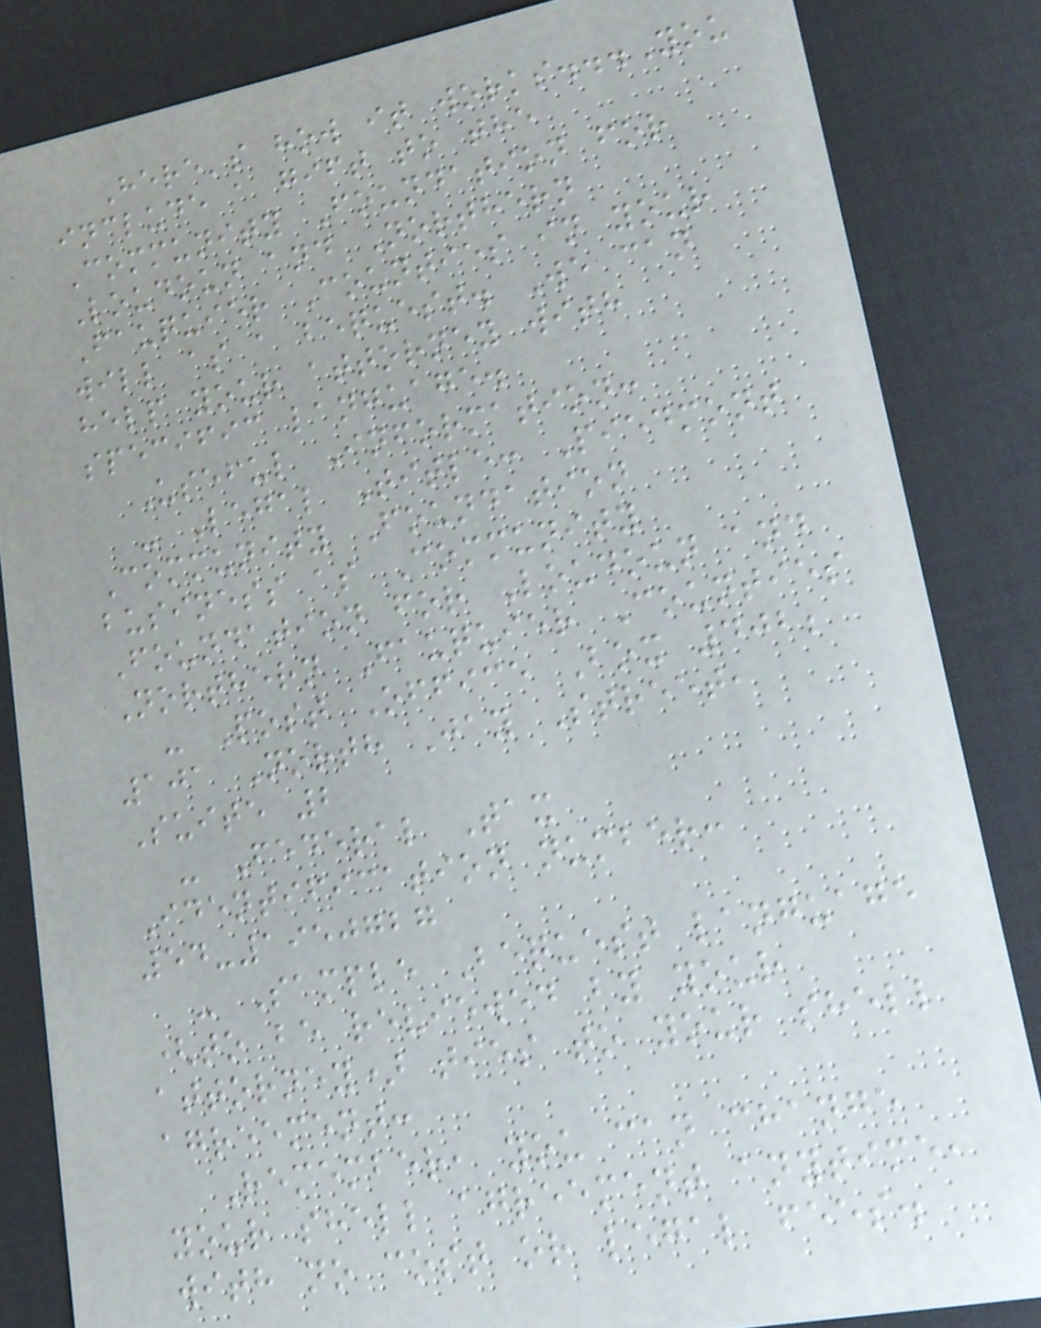Here's how it works...You
include a gift to the
Community Foundation for
Loudoun and Northern
Fauquier Counties in your
will as a bequest. We can
help your attorney with
specific language.
Useful Information:
- Legal Title: Piedmont
Community Foundation
business as Community
Foundation for Loudoun and
Northern Fauquier Counties
- Post Office Box 402;
101 North Jay Street,
Suite 2
- Federal Tax
Identification number:
54-1950727
- Sample Bequest language
(to be reviewed by your
attorney) ties to your shell
agreement:
Remember, you can change
your shell agreement anytime,
with no cost or legal fees.
